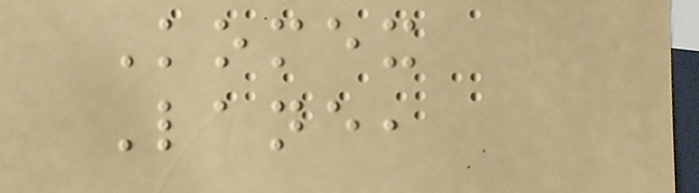Komex
Lane,
